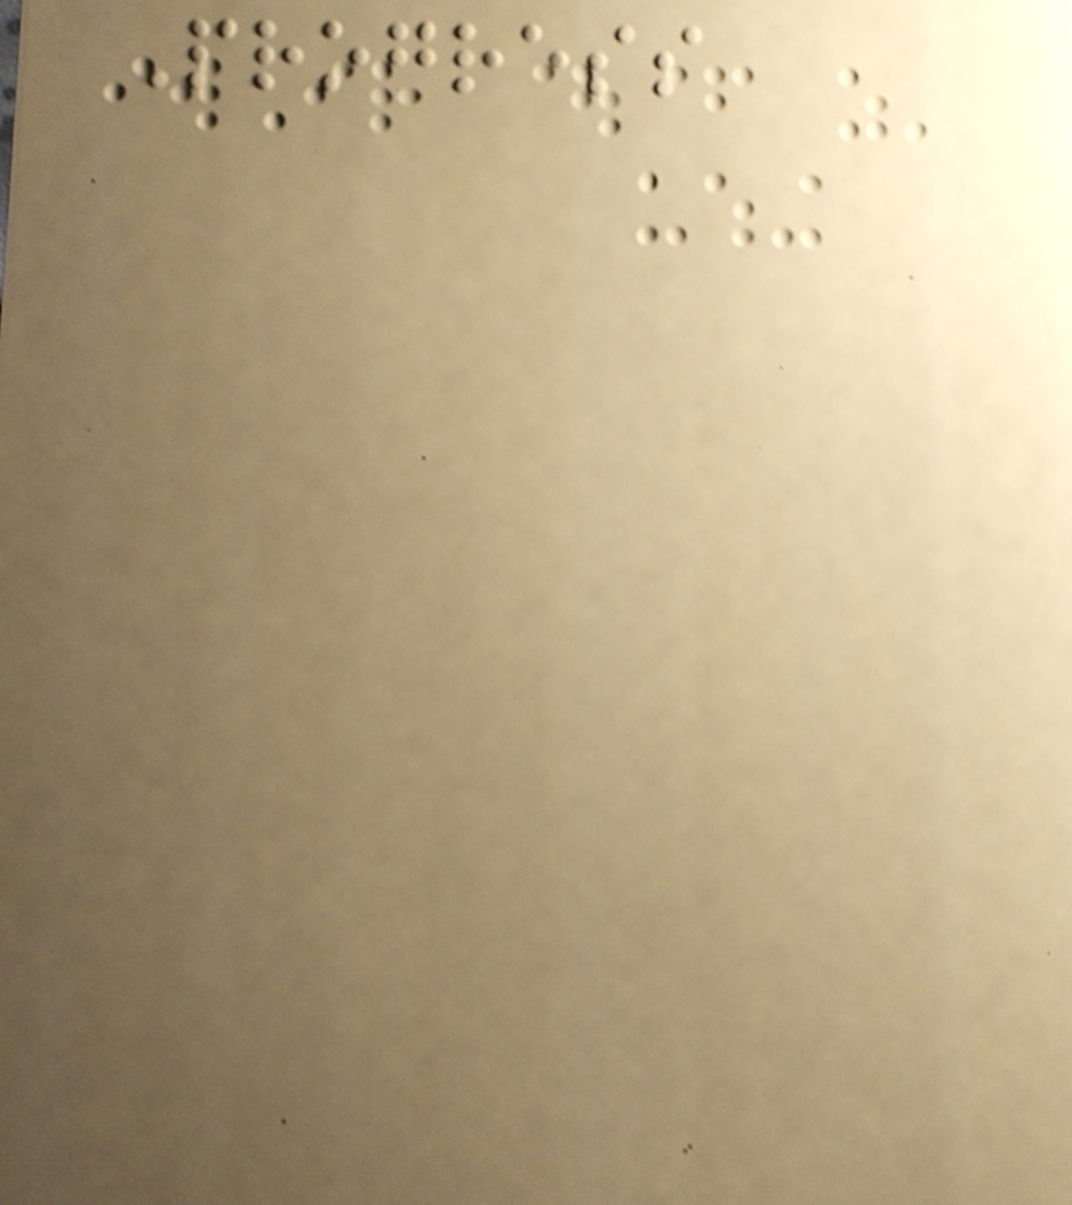Progress
